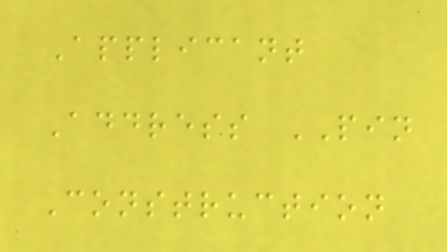Applicant
Address PIN
Construction
